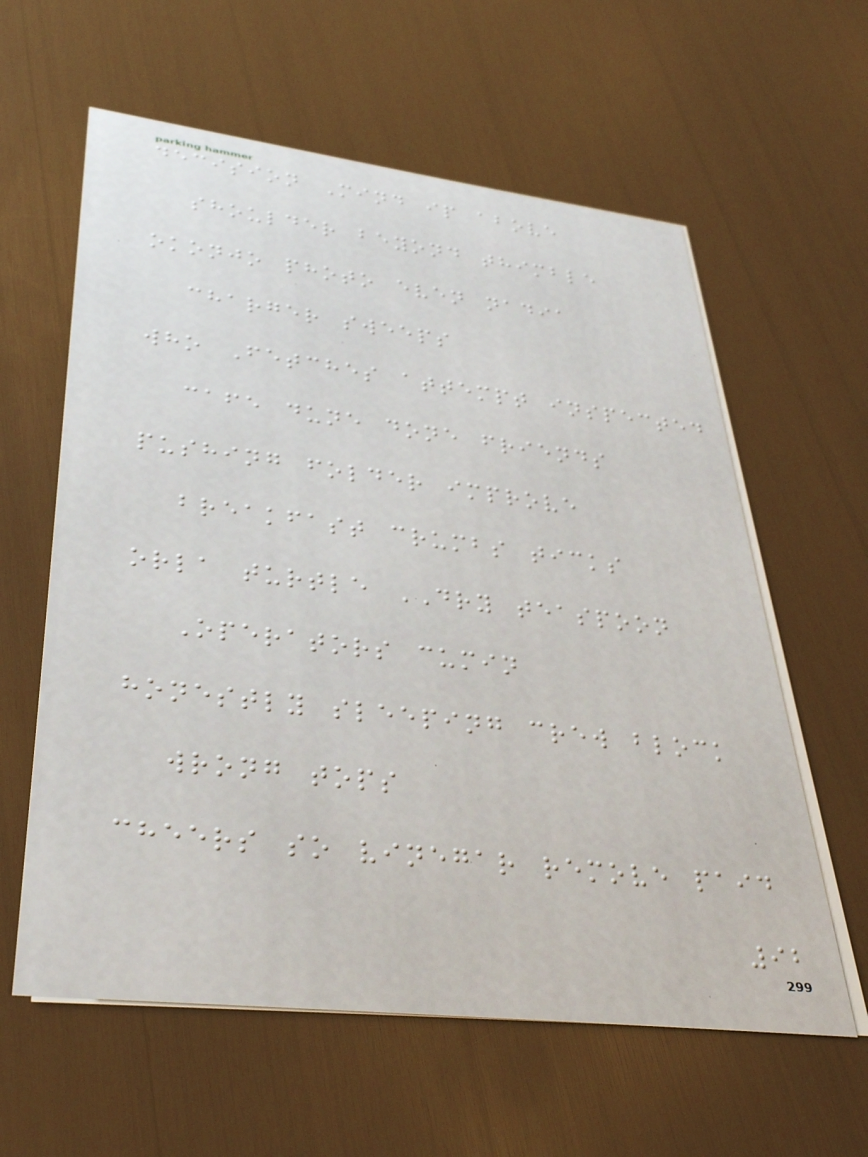decision Mind ip above
shoulder beyond thimble
okonjo photo even nadia
charger sweeps
who Fetches attempt inspected
cafe dune done friends
pushing folder improve
breakfast crumbs ticks
orla turtle DRY teaspoon
Operators cumin
honestly sleeping crew block
wrong tops
cheers so vinegar remove paid
92
